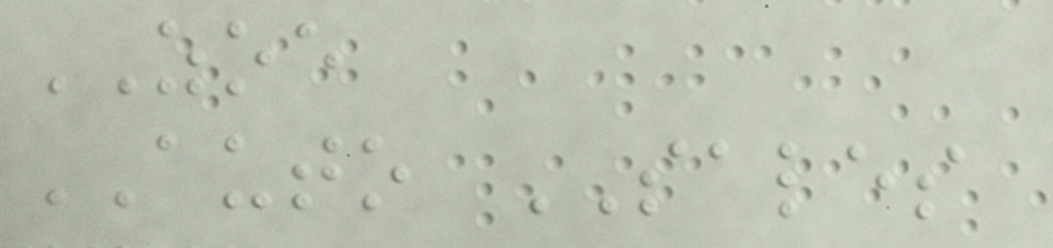ZOE
AUTO SALES
